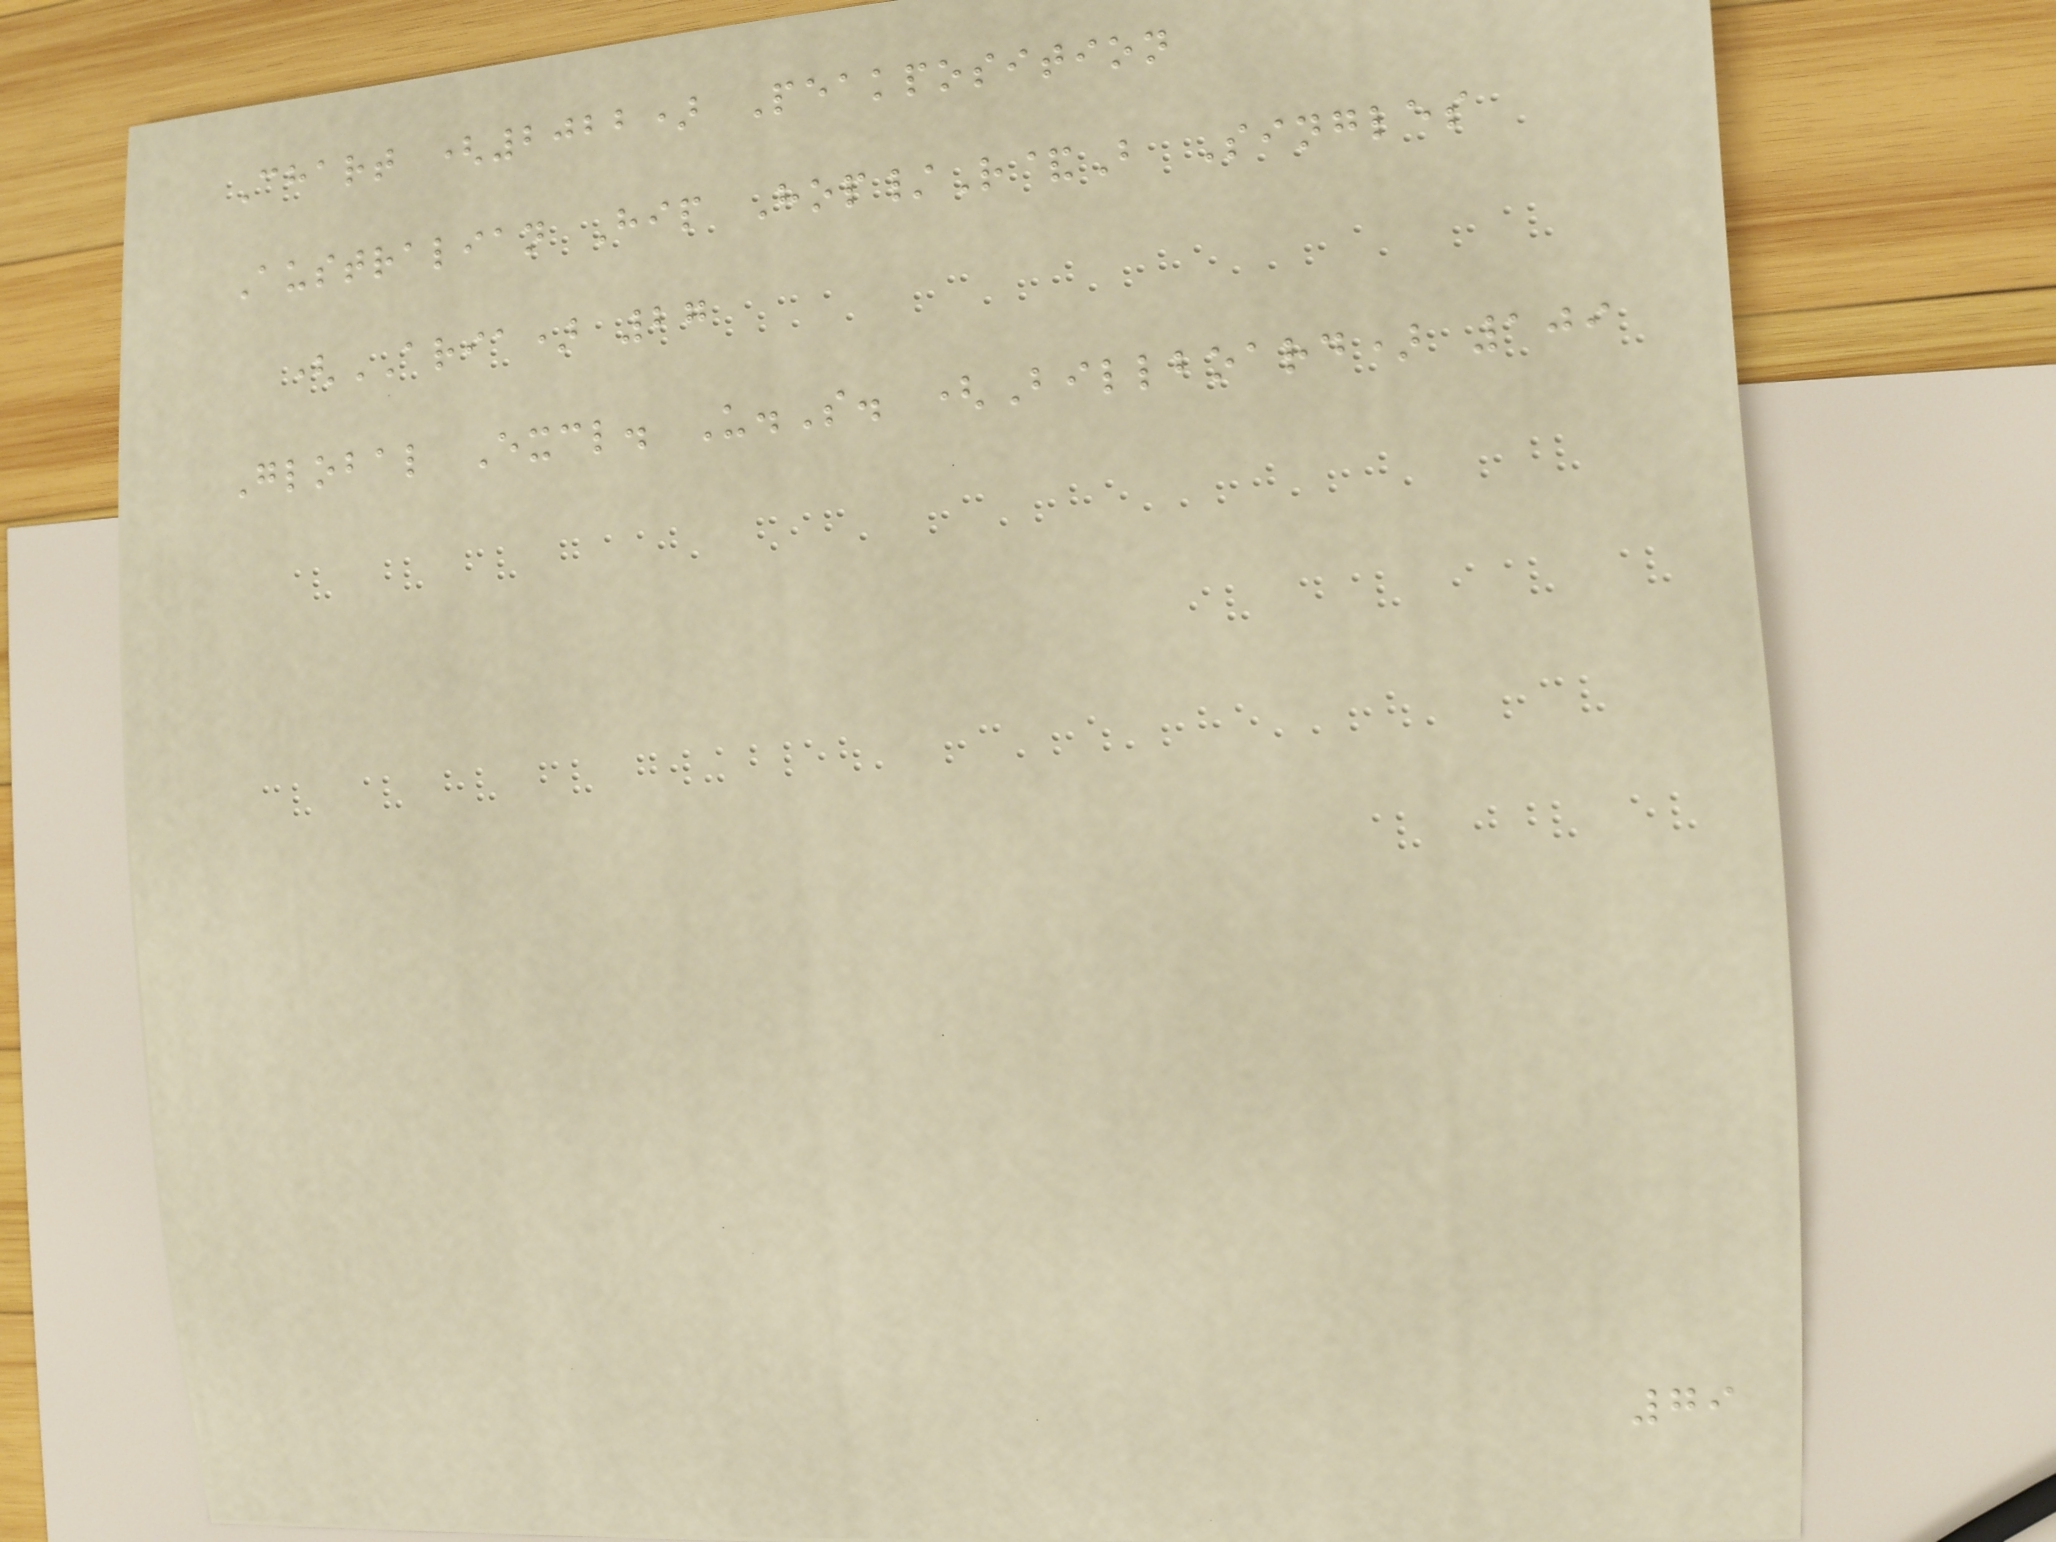Chart (2022) Peakposition
Australian Hip Hop/R&B Singles
(ARIA) 27
Global Excl. U.S. (Billboard) 109
79
